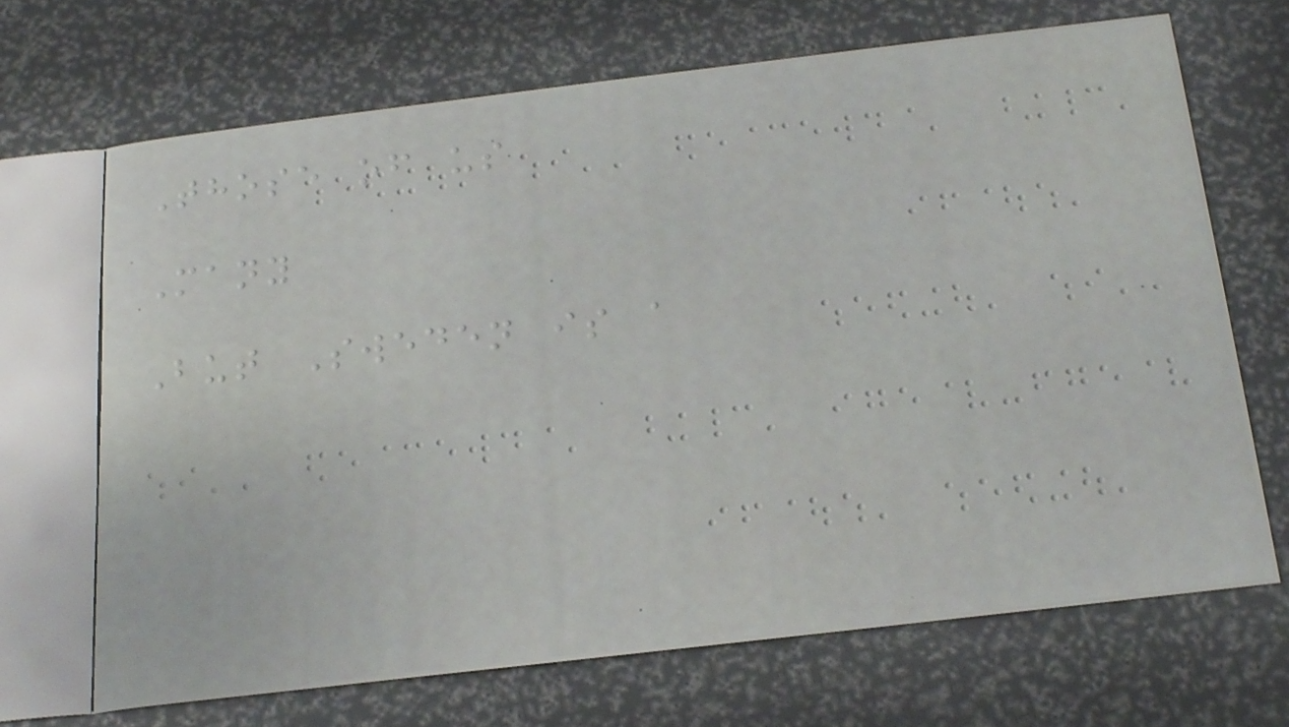Those of us
Many
But Sweden is a
